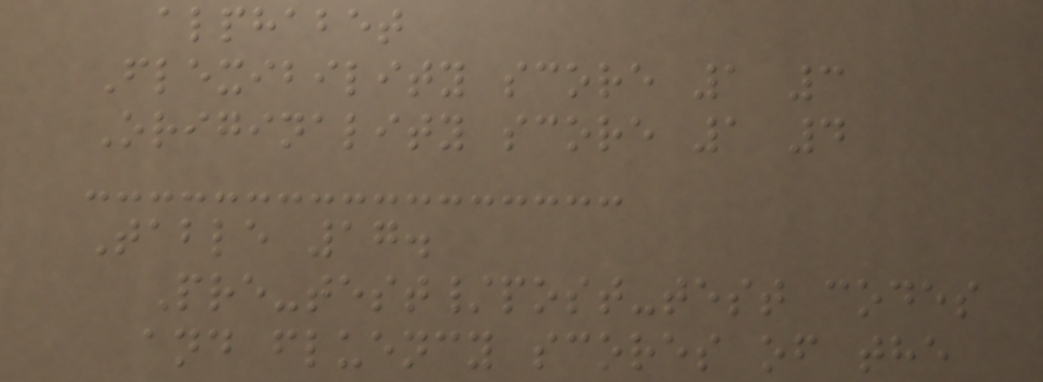alphabet
Flexibility score 1 3
Originality score 1 4
Table 17.
Pre-test/post-test codes
and fluency scores of the
